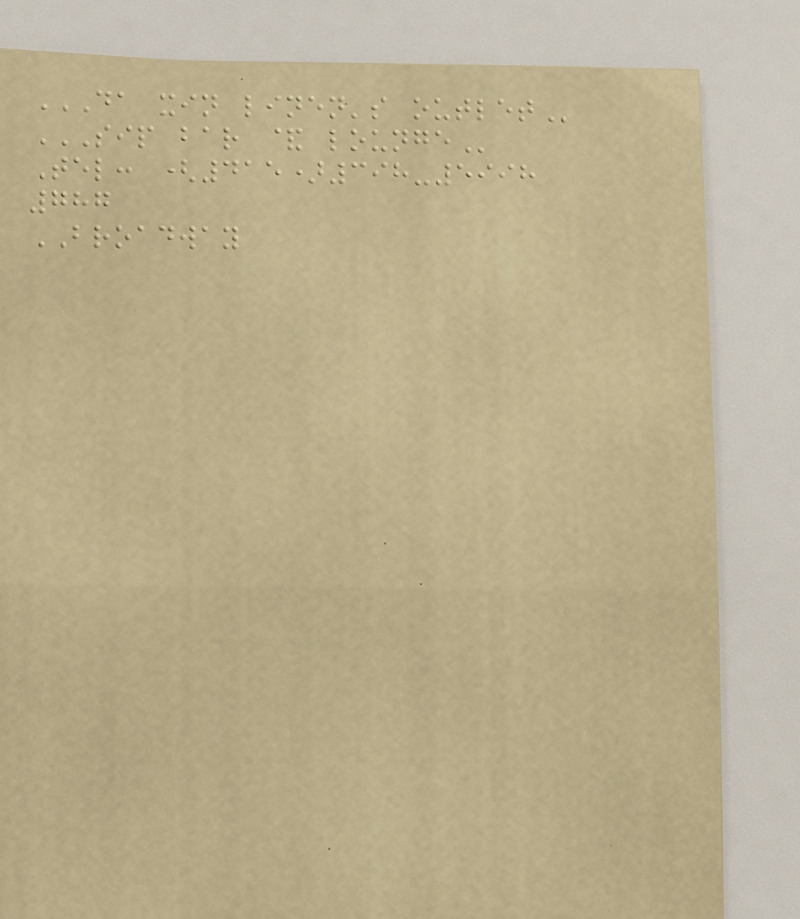DA XIN LINEN'S OUTLET
SIP BAR & LOUNGE
Tel: (415)398-5998
787
BROADWAY
